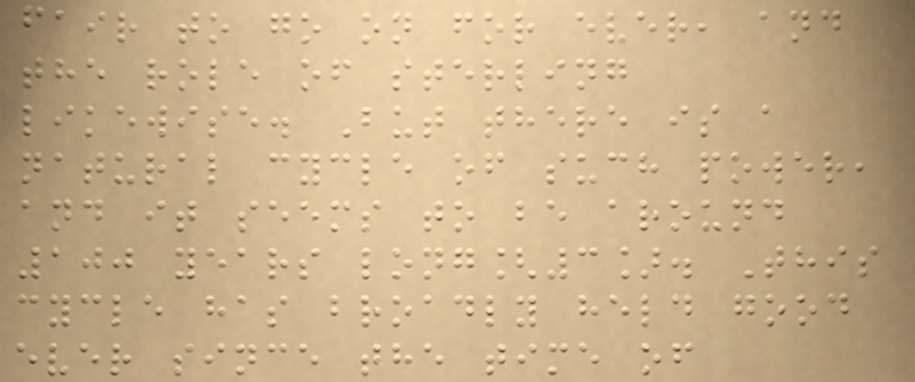fair to go on for ever, and
the role of sterling
likewise. But there is a
natural cycle of such power,
and it seems to be around
100 years long[3]. This
cycle has broadly held good
ever since the time of
